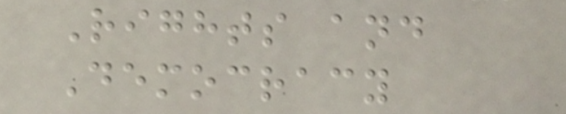Rights and
Democracy
